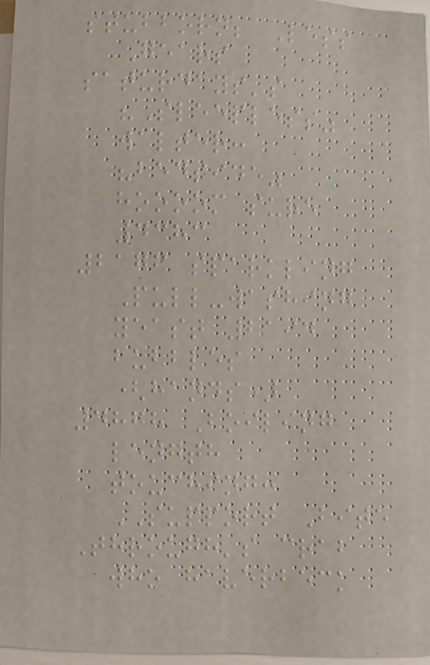stubborn; Less
Gears
saturdays's
"Sleepless"
walter:
"bedside"
hoooom sure
4383
2176 sparkling
Pull-washing
yeast 2194
bubbles
(hands)
4878 Boiling
length
touching:
SUPPORT Bite
Through's crab
who haverbeck
